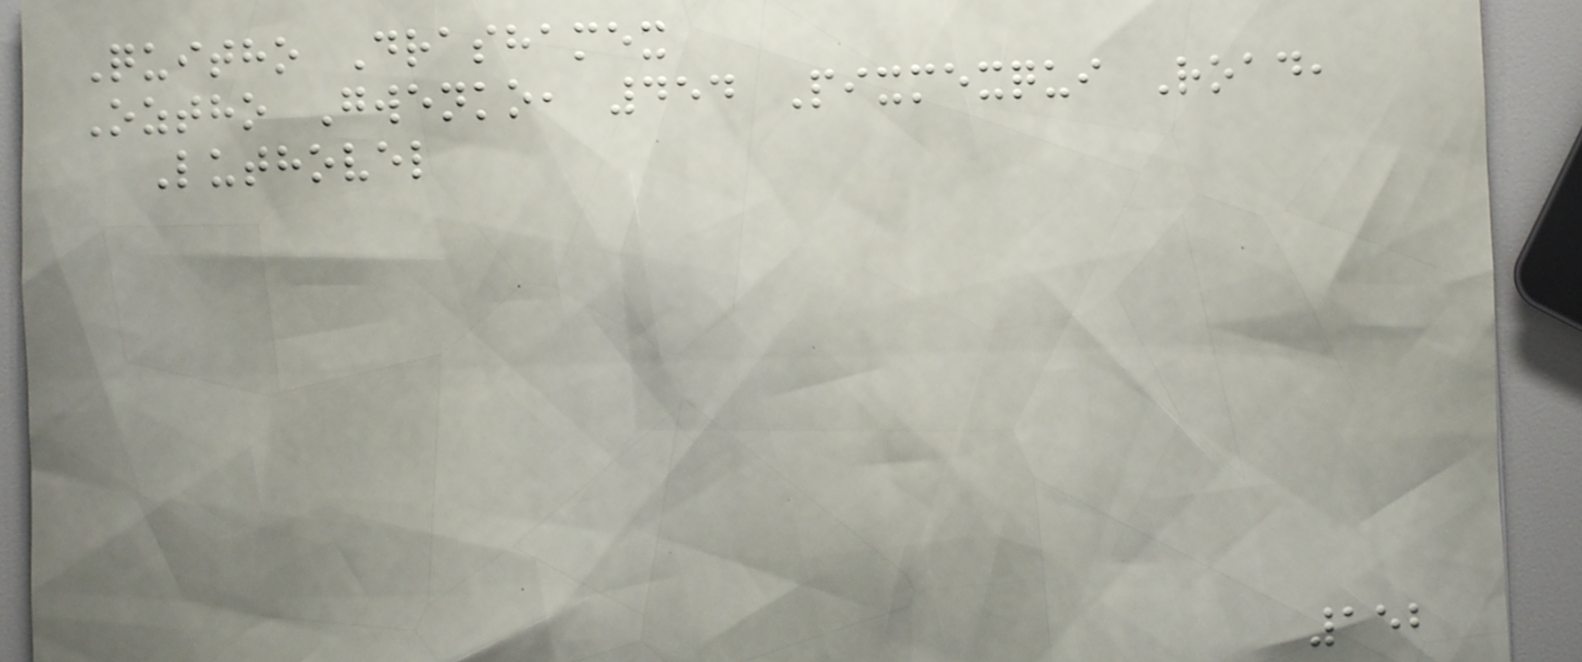Quitho Drashamex
Oztho Gwenko, 454 Pixmexqui Road,
Luthovel
152
